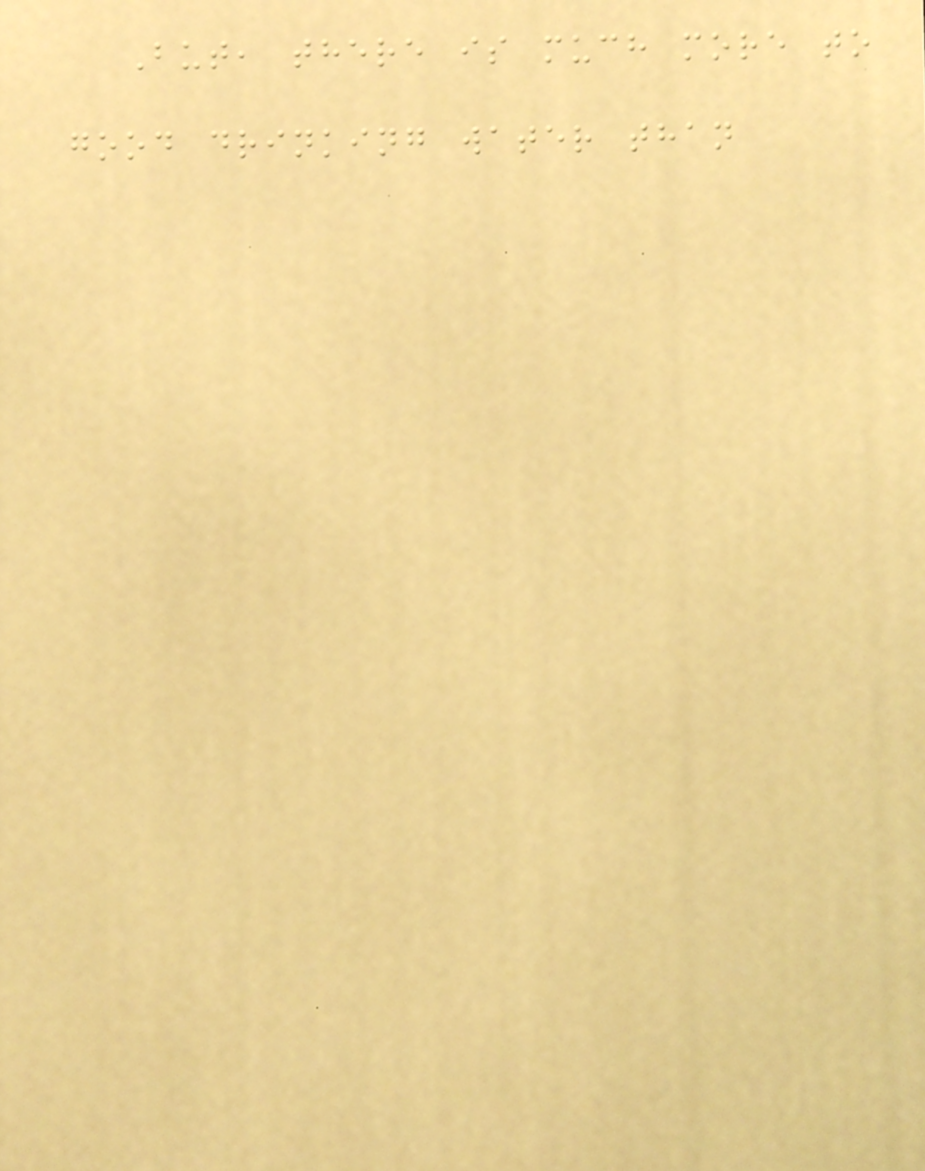But, there is much more to
good drinking water than
